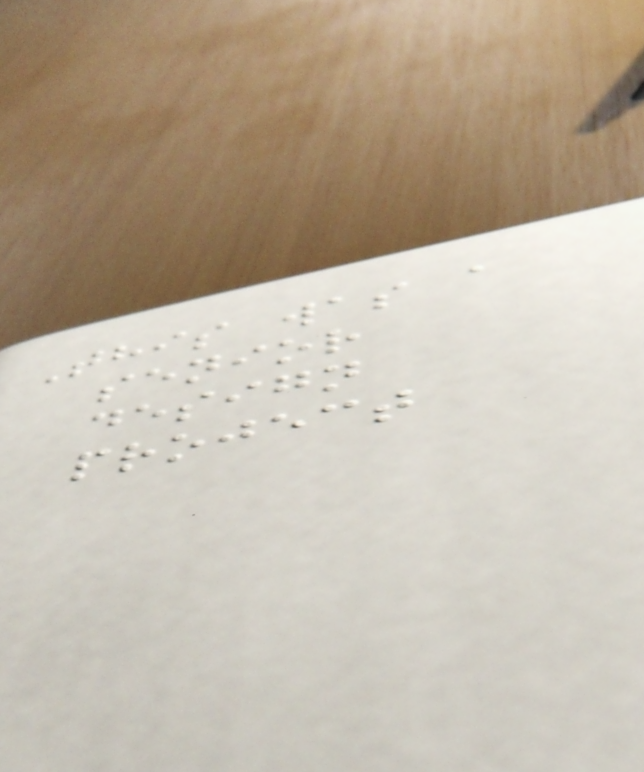This was a
senior
design
project
